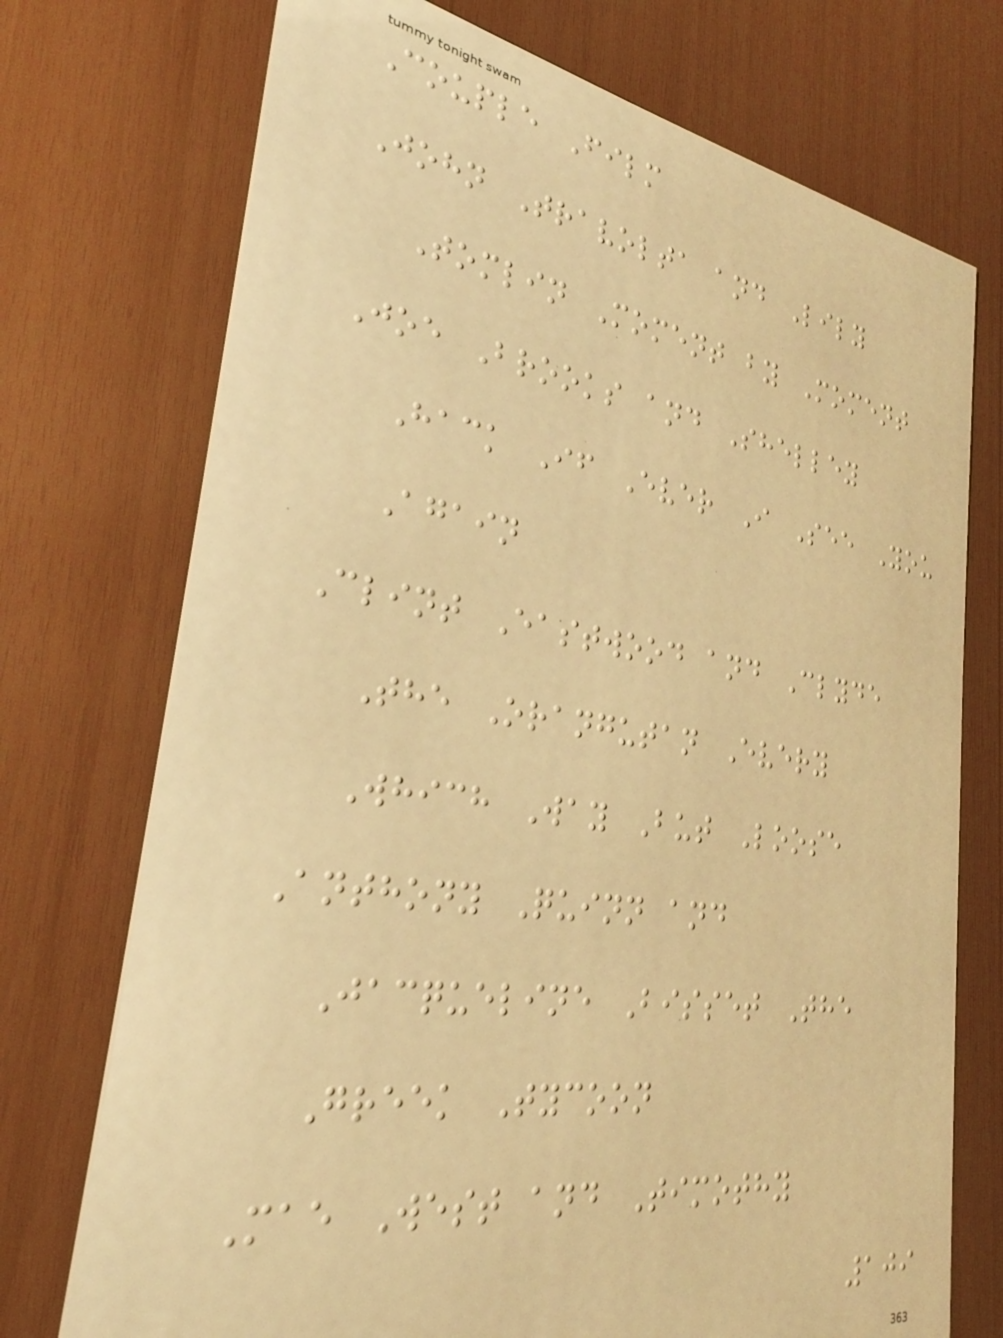Couple Film
John Travolta and Lily
Tomlin Moment by Moment
Joe Brooks and Shelley
Hack If Ever I See You
Again
Clint Eastwood and Clyde
The Orangutan Every
Which Way But Loose
Anthony Quinn and
Jacqueline Bisset The
Greek Tycoon
Mae West and Timothy
109
